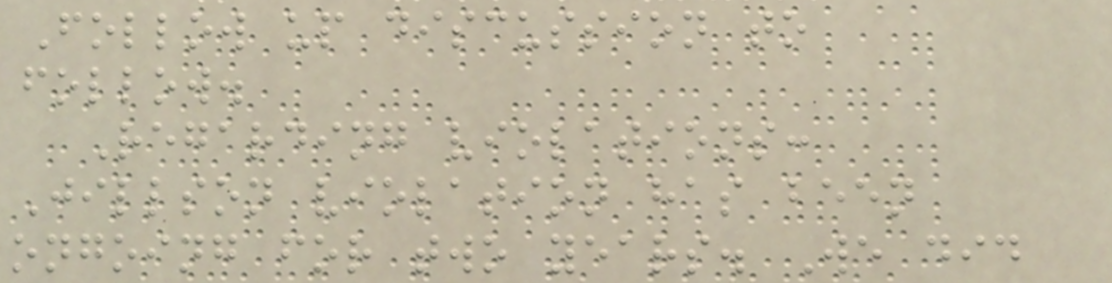Follow up discussion to
follow.
Regarding violations:
Jillson violation has been
ongoing for two years. We did
